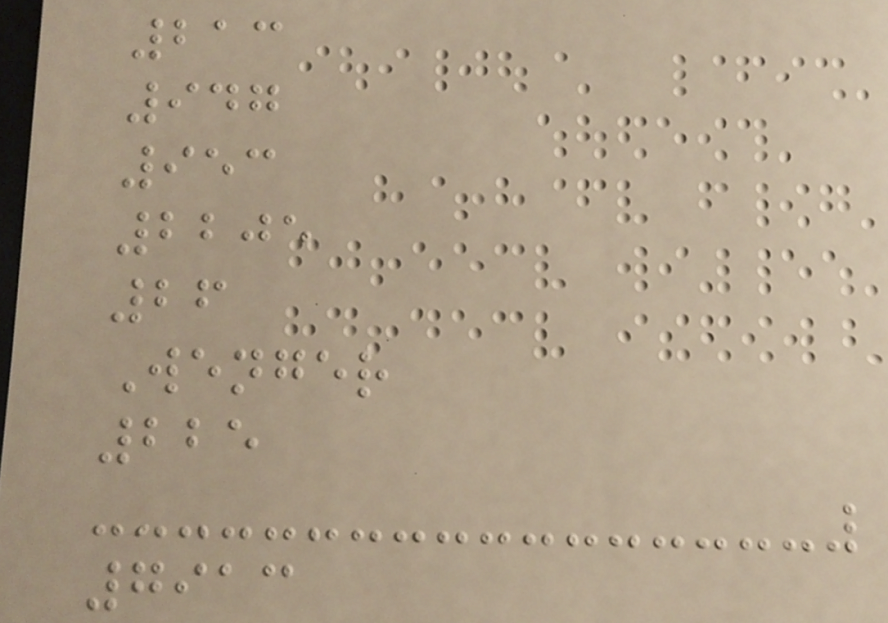213
947
953
2205
26
Wenger
225
7913
